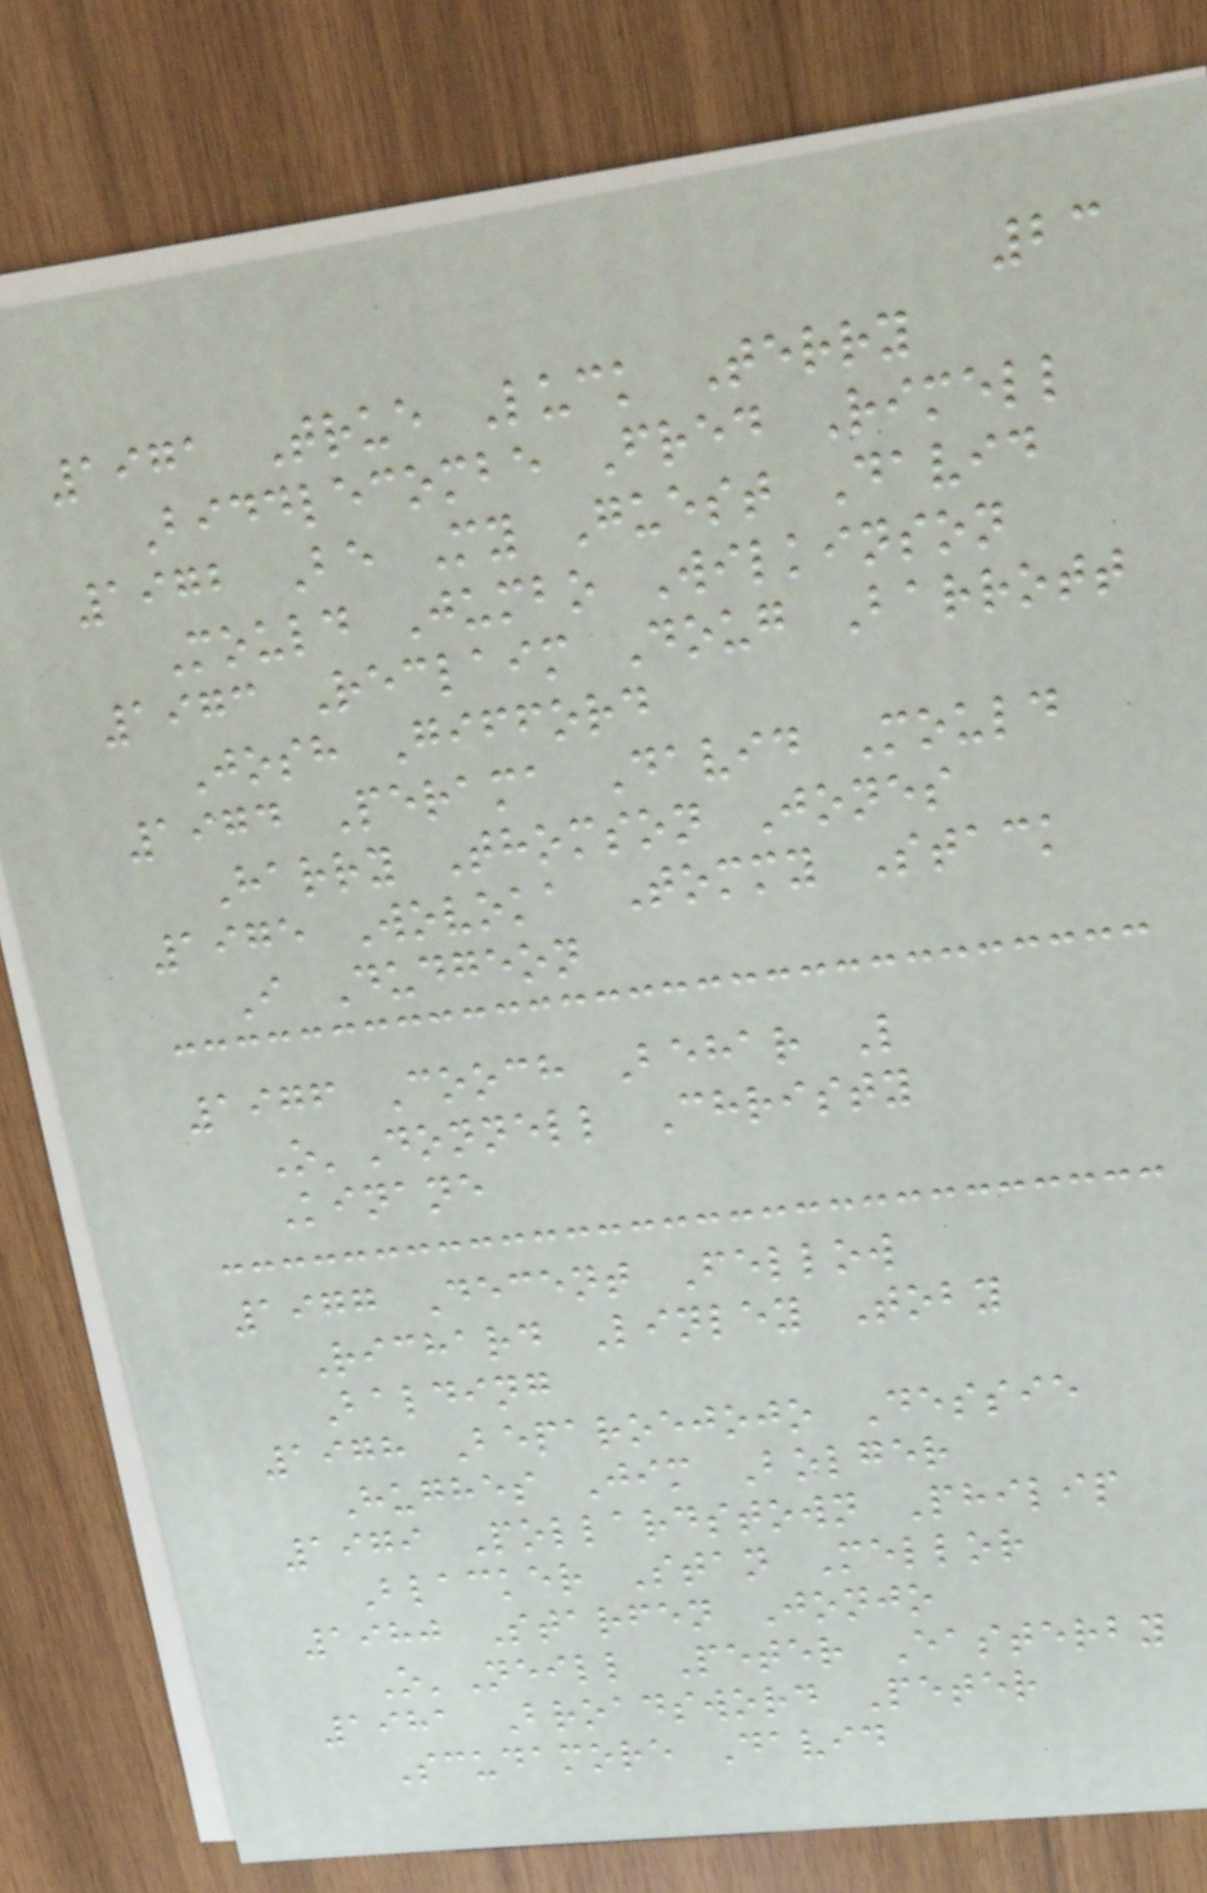23
1971 True Luck Terry
Biddlecombe Fred Rimell
1972 Be My Guest David
Mould Jumbo Wilkinson
1973 Reclaim Doug Barrott
Josh Gifford
1974 Perama David Mould
Harry Thomson Jones
1975 Wovoka Tommy Stack
I Dudgeon
1976 Cooch Behar L
O'Donnell Christy
Kinane
1977 Decent Fellow
Richard Linley Toby
Balding
1978 Beparoejojo Dessie
Hughes Jim Bolger
1979 Pollardstown Philip
Blacker Stan Mellor
1980 Starfen Jonjo
O'Neill Peter Easterby
1981 Broadsword Peter
Scudamore David
